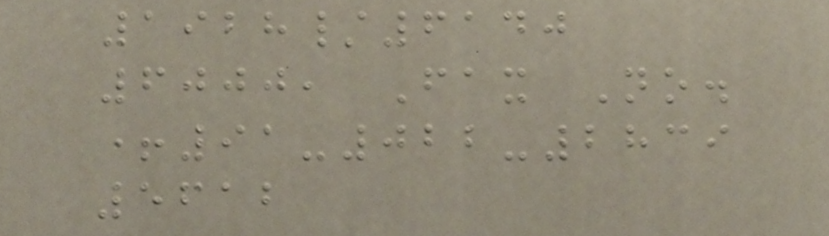1928/6140
6000, Fax No.
+91-022-2839
5612
